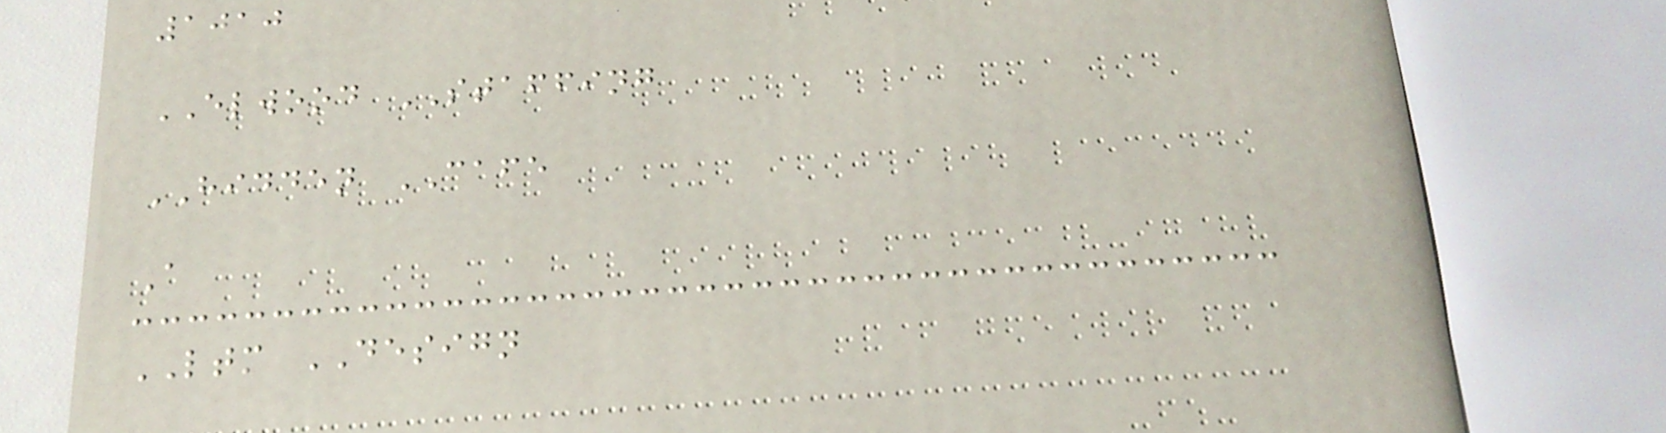1010
ELWOOD STAFFING
HIDDEN CAFE
A
LTM DESIGN
